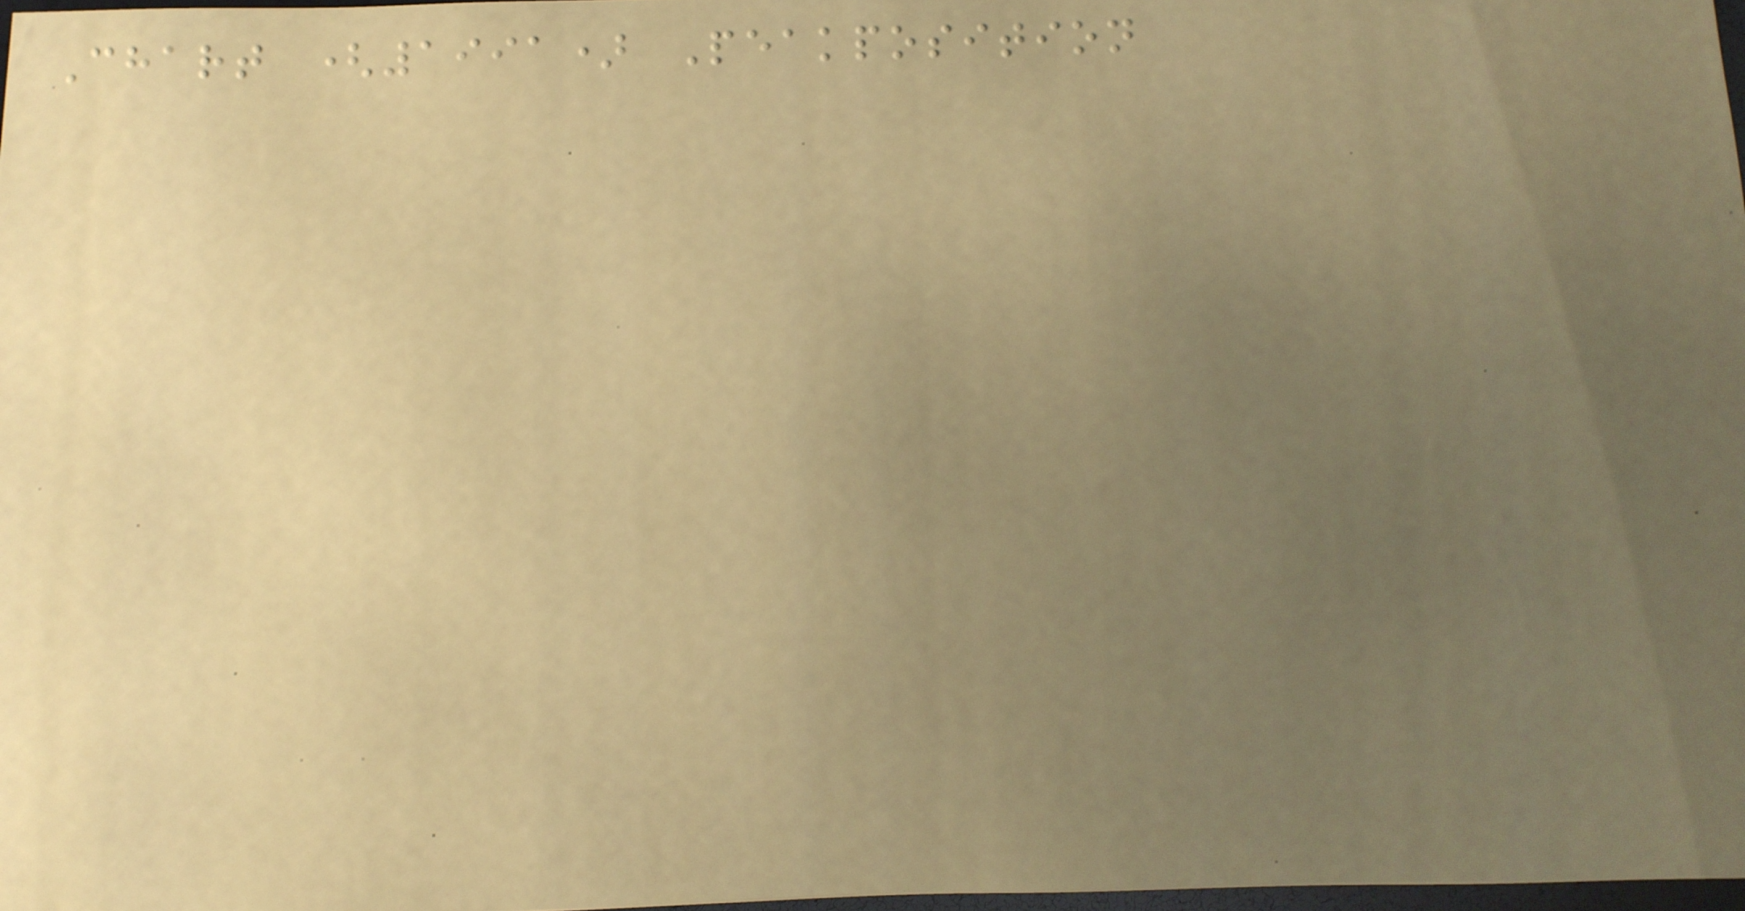Chart (1991) Peakposition
